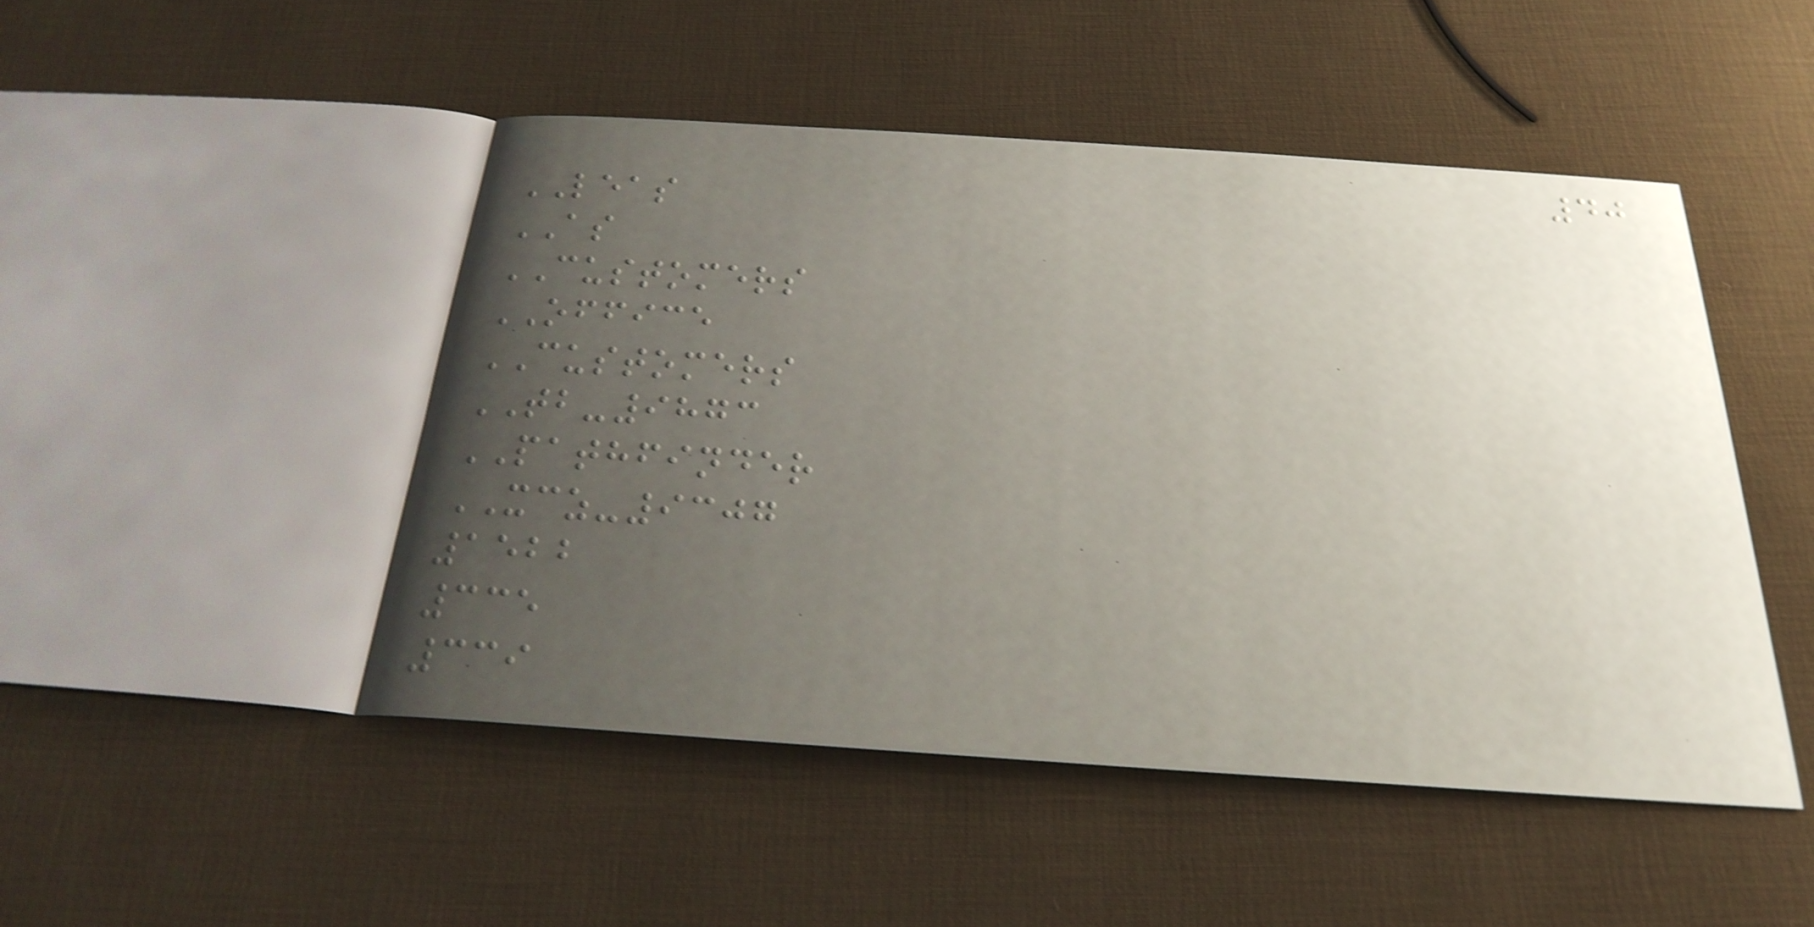40
LEAS
AS
CUSTOMERS
OFFICE
CUSTOMERS
TB-9873
PATHFINDER
XCZ-9307
1522
335
339
